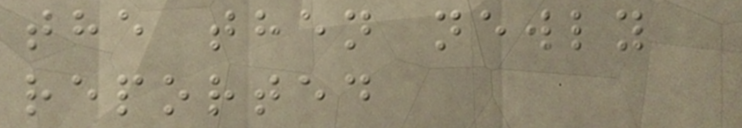the then newly
reported
